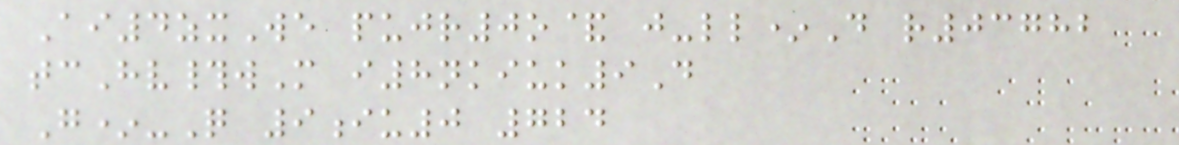Ai4zxWe pujr0o& j-ll*D r03782
tcHv#wM i8nkiuk9D
G*-Q 9iu0 724
